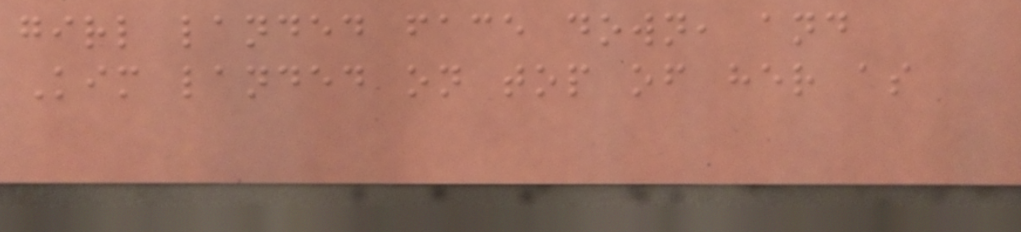girl landed face down, and
Kim landed on top of her as
